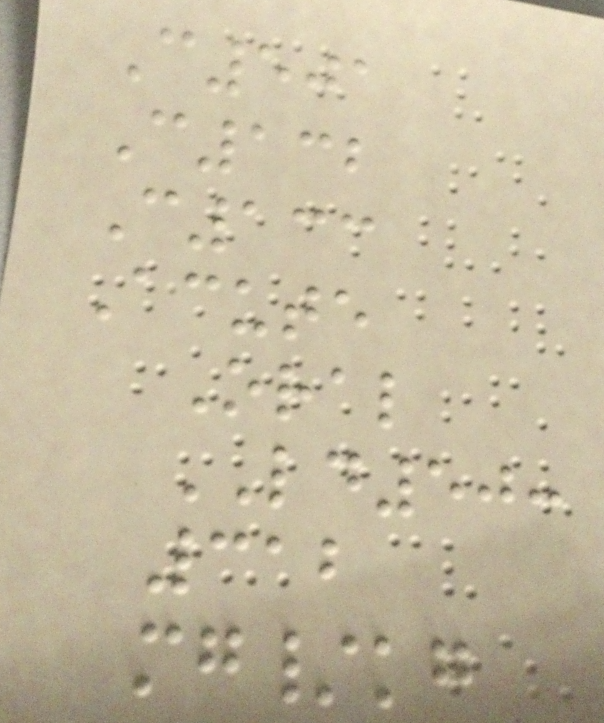C501
C132
C133
Acute
Oral
LD50:
312
mg/kg
